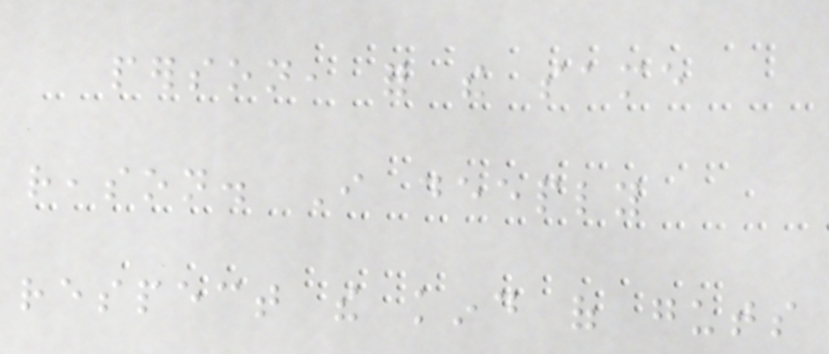person, for the same
reason. I deeply
respect the kind of guts
